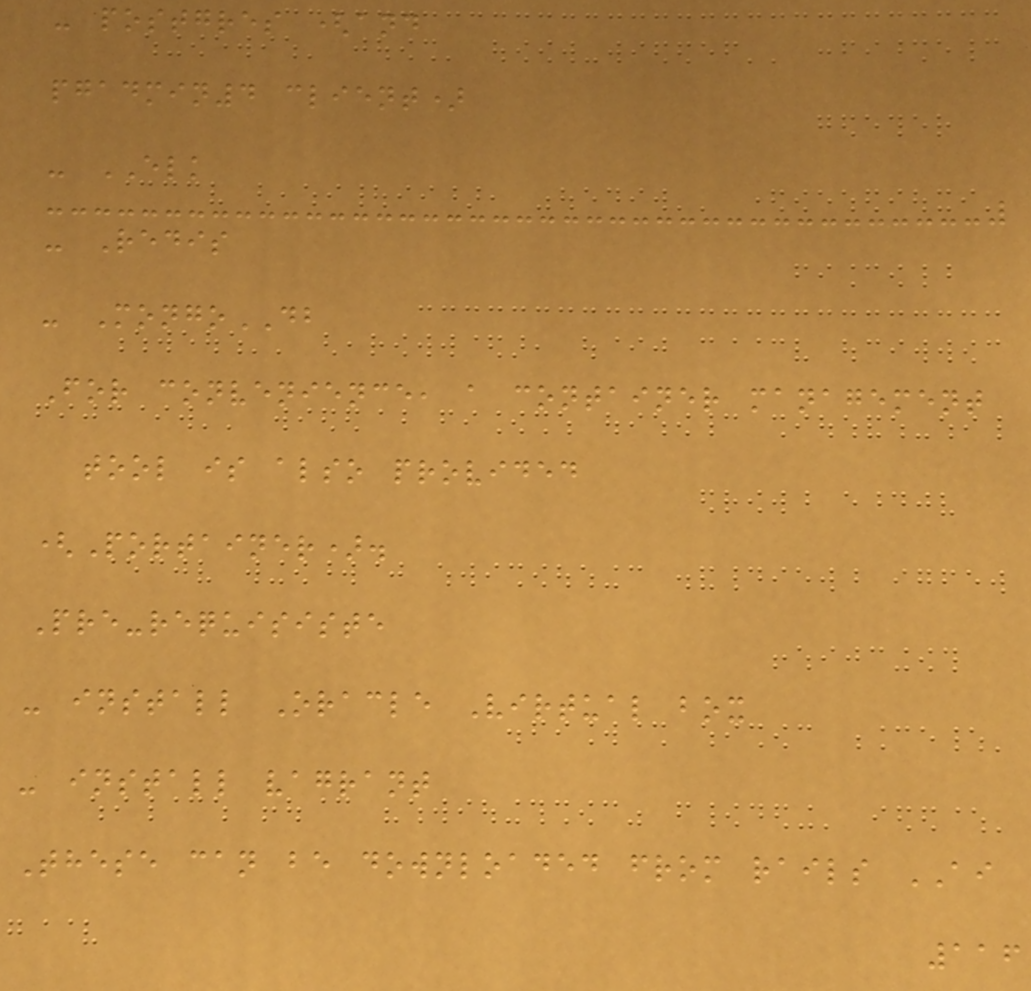- postgres (and
pgadmin4 client)
- ELK
- Redis
- MongoDB
For convenience, a container management
tool is also provided
(Portainer).
Pre-requisiste
- install Oracle Virtual box
- install vagrant
These can be downloaded from rails AI
116
